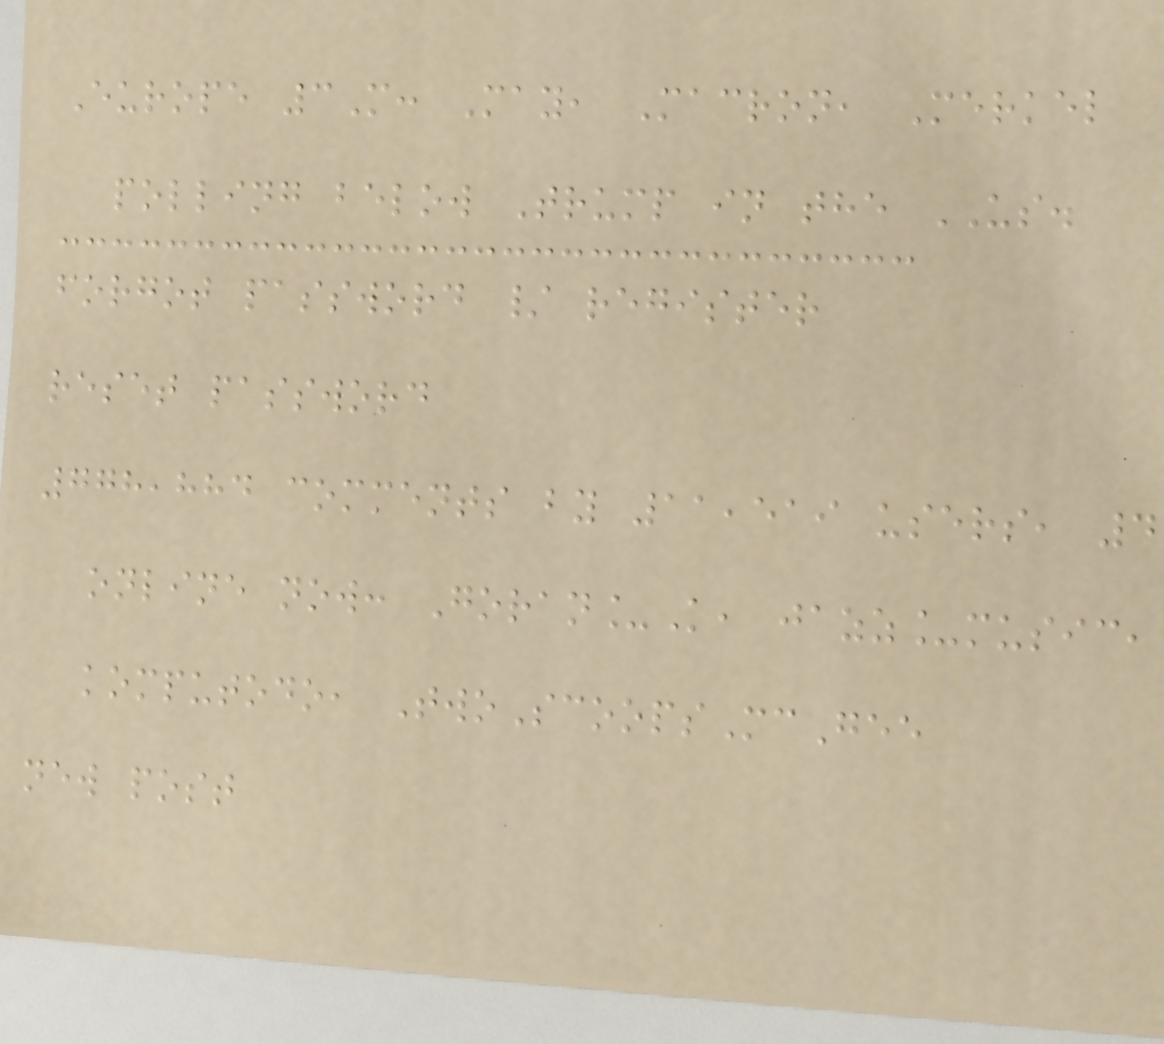Europe 3M: May, Macron, Merkel
polling below Trump in the US.
forgot password / register
reset password
778,884 comments by 11,519 users, 4
online now: Goran_K, jazz_music,
komputodo, TwoScoopsMcGee
new post
